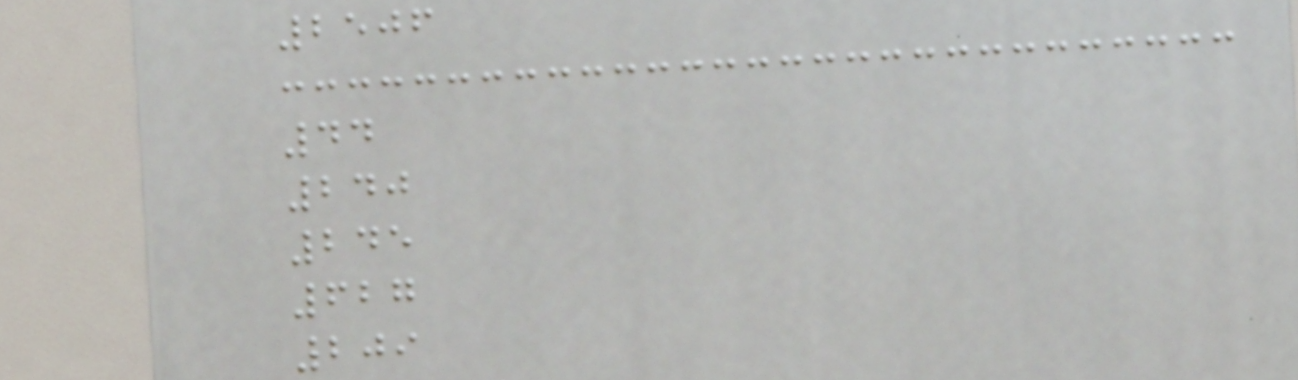2506
44
240
245
627
209
